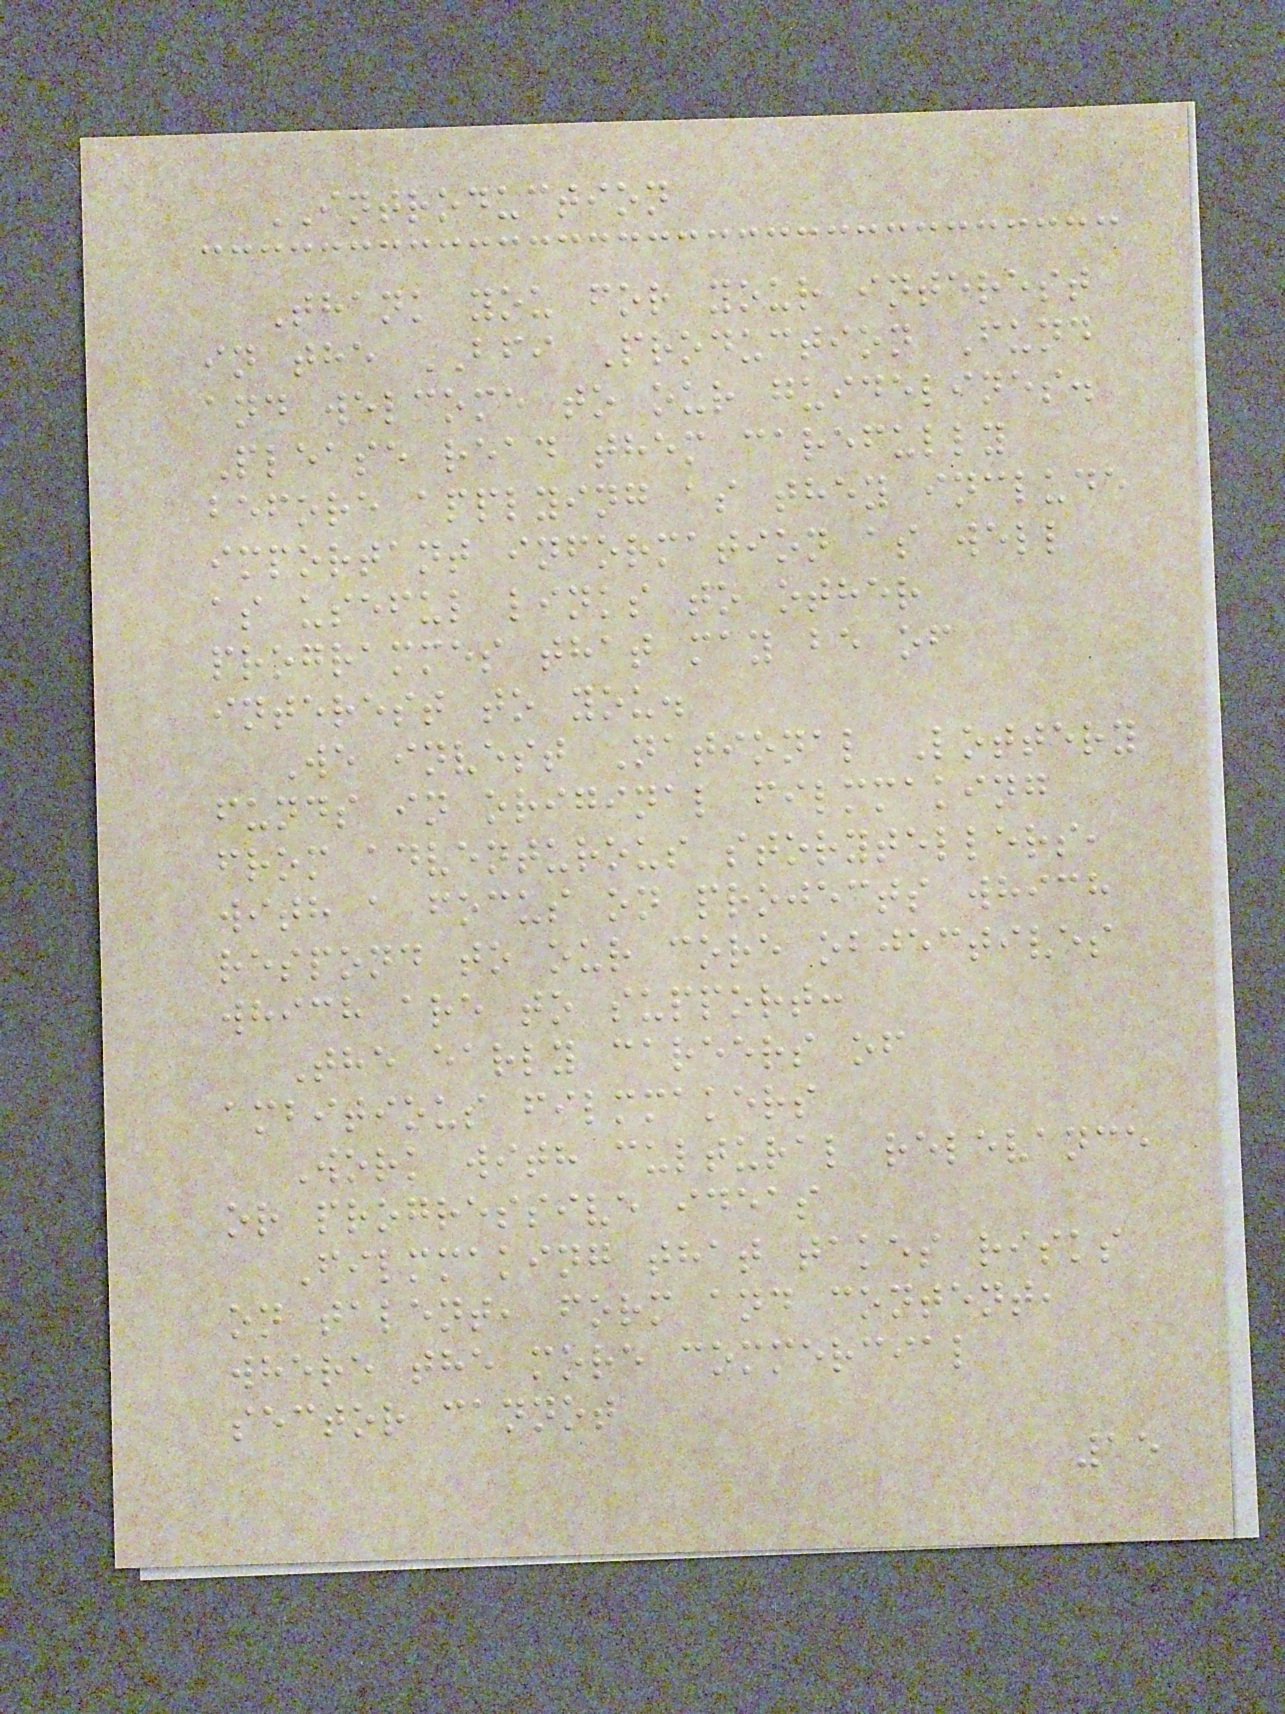INTRODUCTION
Thank you for your interest
in the BFI Production Fund
and welcome to our guidelines.
Please read them carefully
before applying as they include
important information as well
as useful links to other
programmes that may be of
interest to you.
We invest National Lottery
funds in original filmmaking
from adventurous storytellers,
with a focus on projects which
respond to our core objectives
which are to support:
The early careers of
ambitious filmmakers
Work with cultural relevance
or progressive ideas
Filmmaking that takes risks
on talent, form and content,
where the more commercial
sector cannot
15
